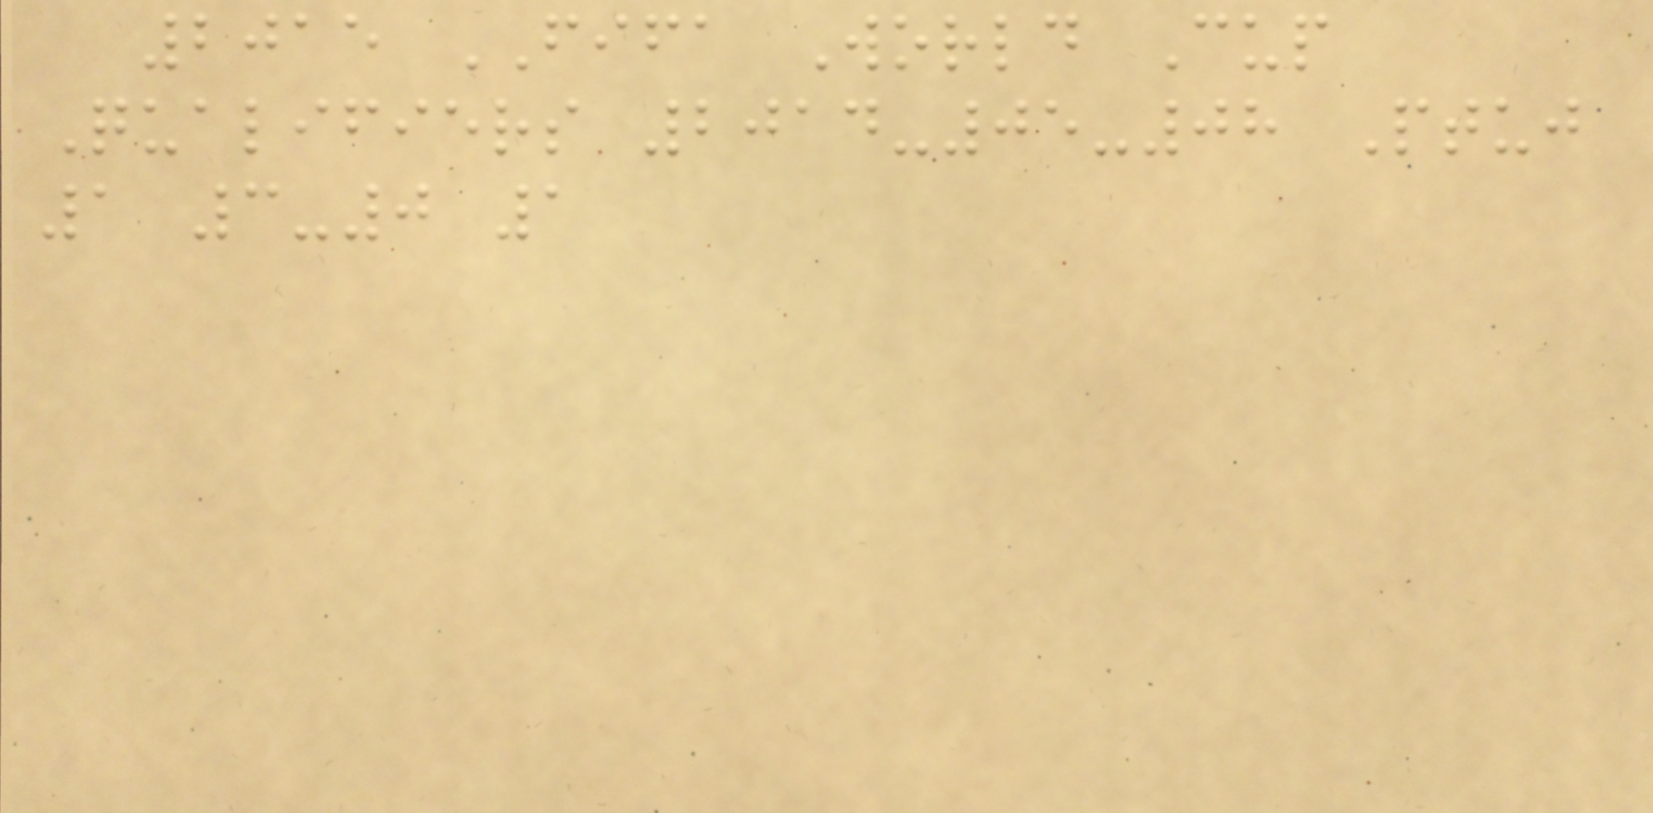2015 FIFA World Cup
Qualifiers 2014-05-08 Ptuj
1 3-0 1
